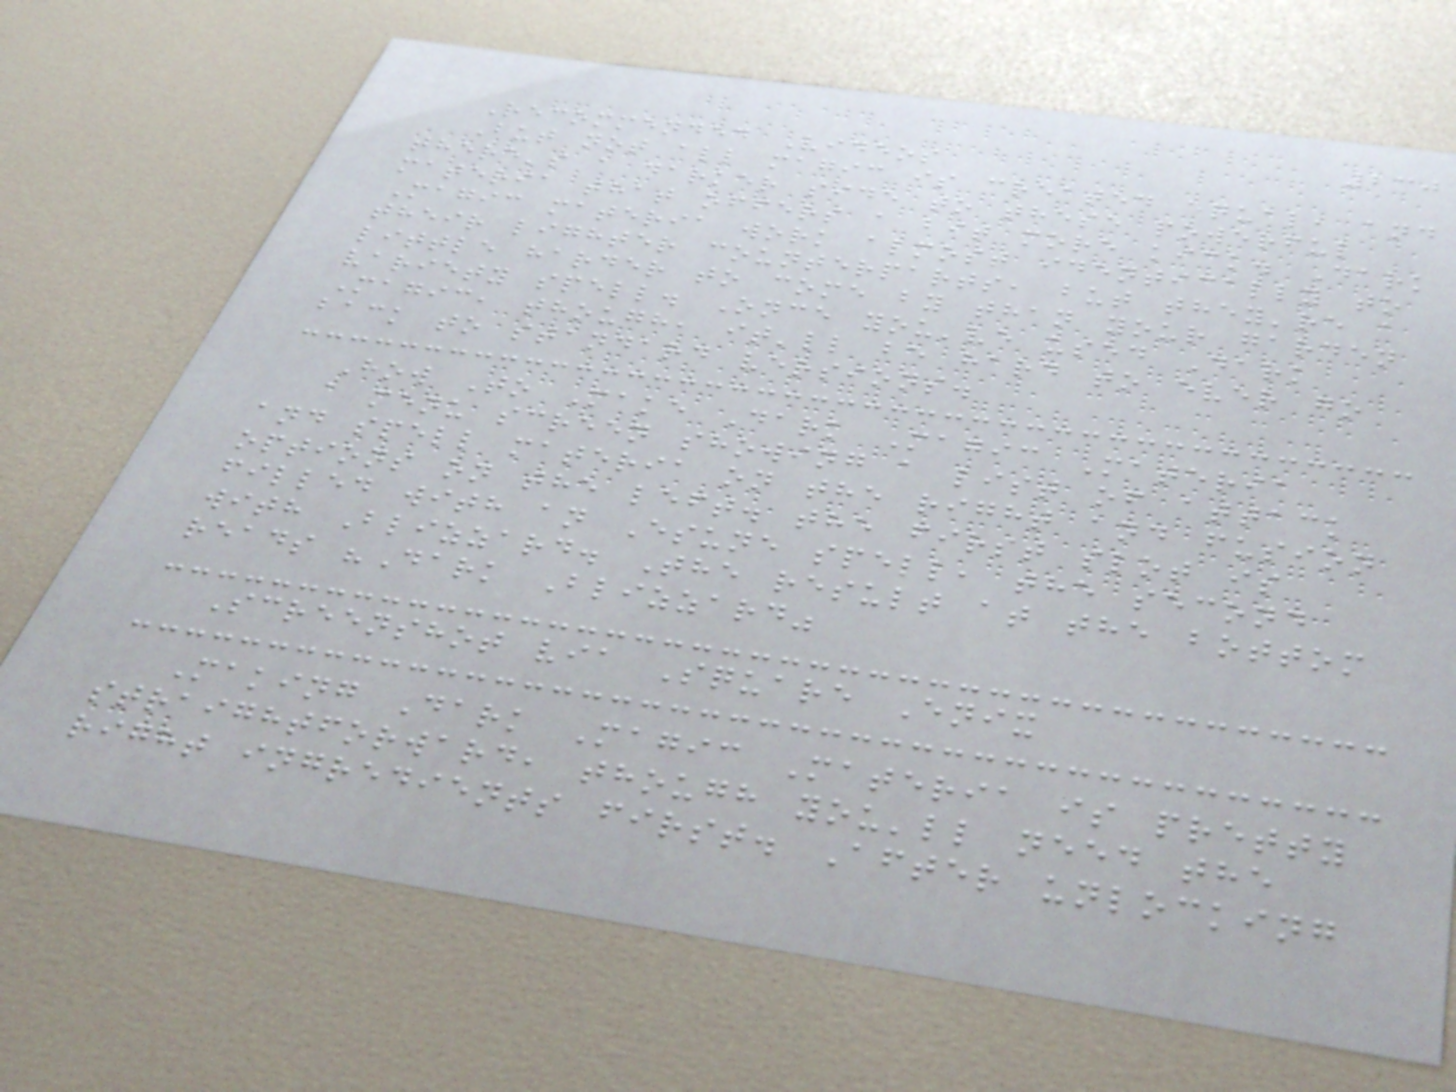230
Recommended Videos
But not all magic is created equal, and
there's a darker side to these powerful
materia that offers a bit more kick. Dark
Magic materia work almost identically to
their lighter counterparts, but they're a
little harder to come by than your garden
variety spell. Once you've used Dark
Magic, though, it'll be hard to ever go
back to standard versions.
How To Make Dark Magic Materia
a menu screen showing a list of attack
and spell materia on the right and fusion
options on the left. the first slot is
filled with an Esune spell, the second
with Blizzard. The result at the bottom
reads "Dark Blizzard"
Screenshot via Square Enix
Making Dark Magic Materia is pretty
straightforward, though you'll need the
right ingredients first. After unlocking
